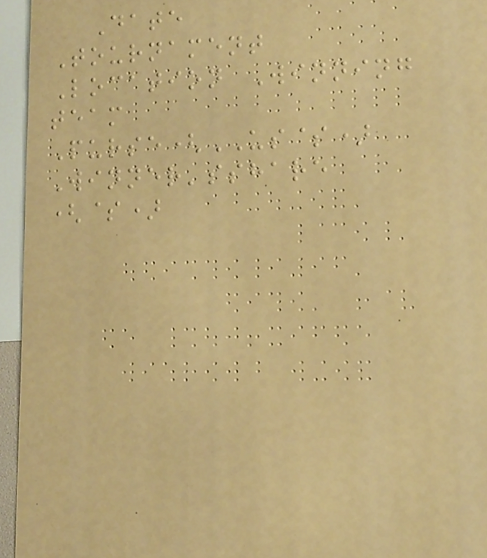Date
Tournament
Location Winning
team
Purse(US$)
Winner'sshare
($)
